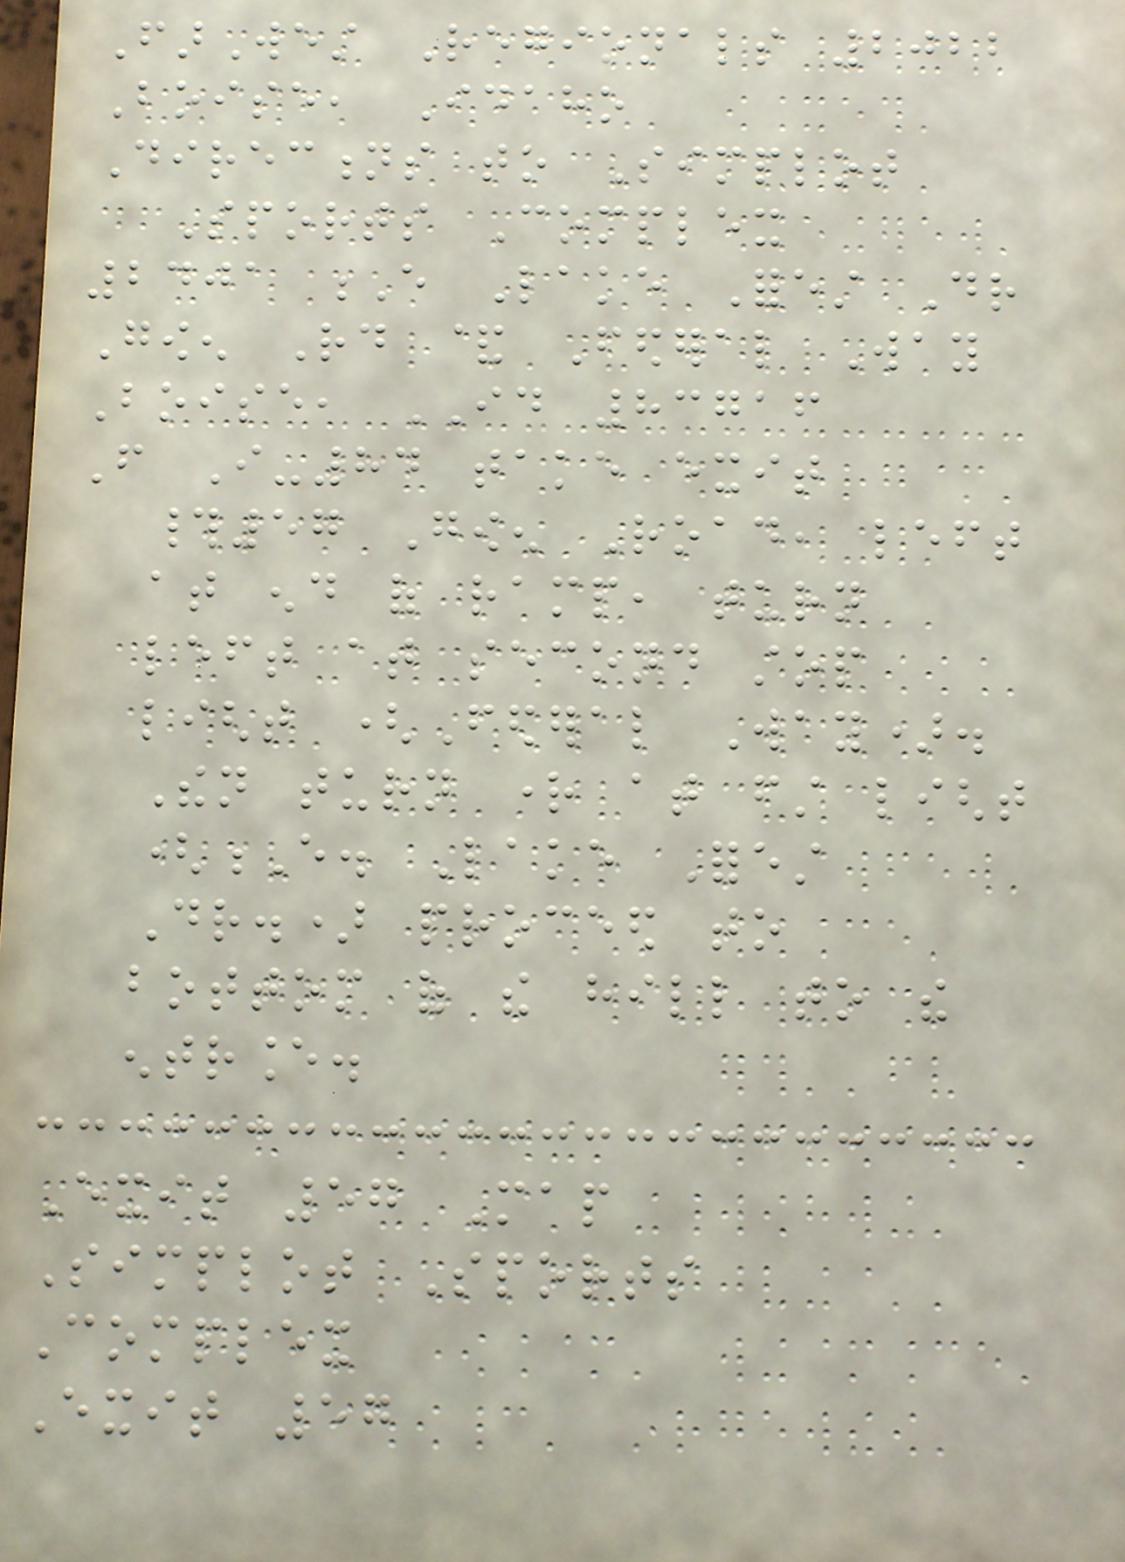FarWest Regionals 2022
Boise, Idaho
Directions to Simplot
Sports Complex
2401 E Lake Forest Dr
Gowen Rd & Federal Way
Boise, ID 83716
From I-84 take exit
#57 Gowen Road, left
at end of ramp, turn
left at second stop
light (Federal Way).
Then turn right at first light
(E. Lake Forest
Dr.) proceed to
bottom of the hill to the
entrance.
Exit 57 Map
Simplot Sports
Complex
Exit 57
